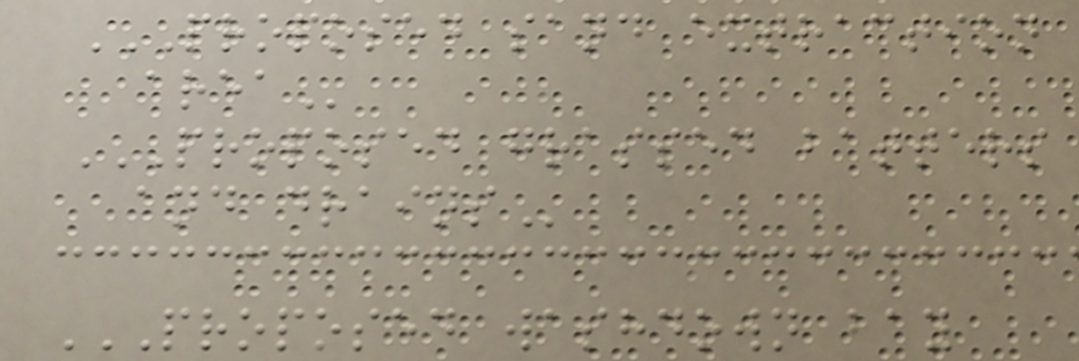PROPOSED SAND EXTRACTION
AREA
PROPOSED GRASSED BATTERS
AND DRAINS
PROPOSED WASHDOWN BAY
